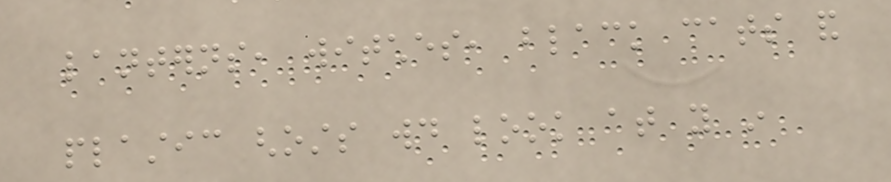lanterns, witches, black cats and
plastic ghosts would look at you in
